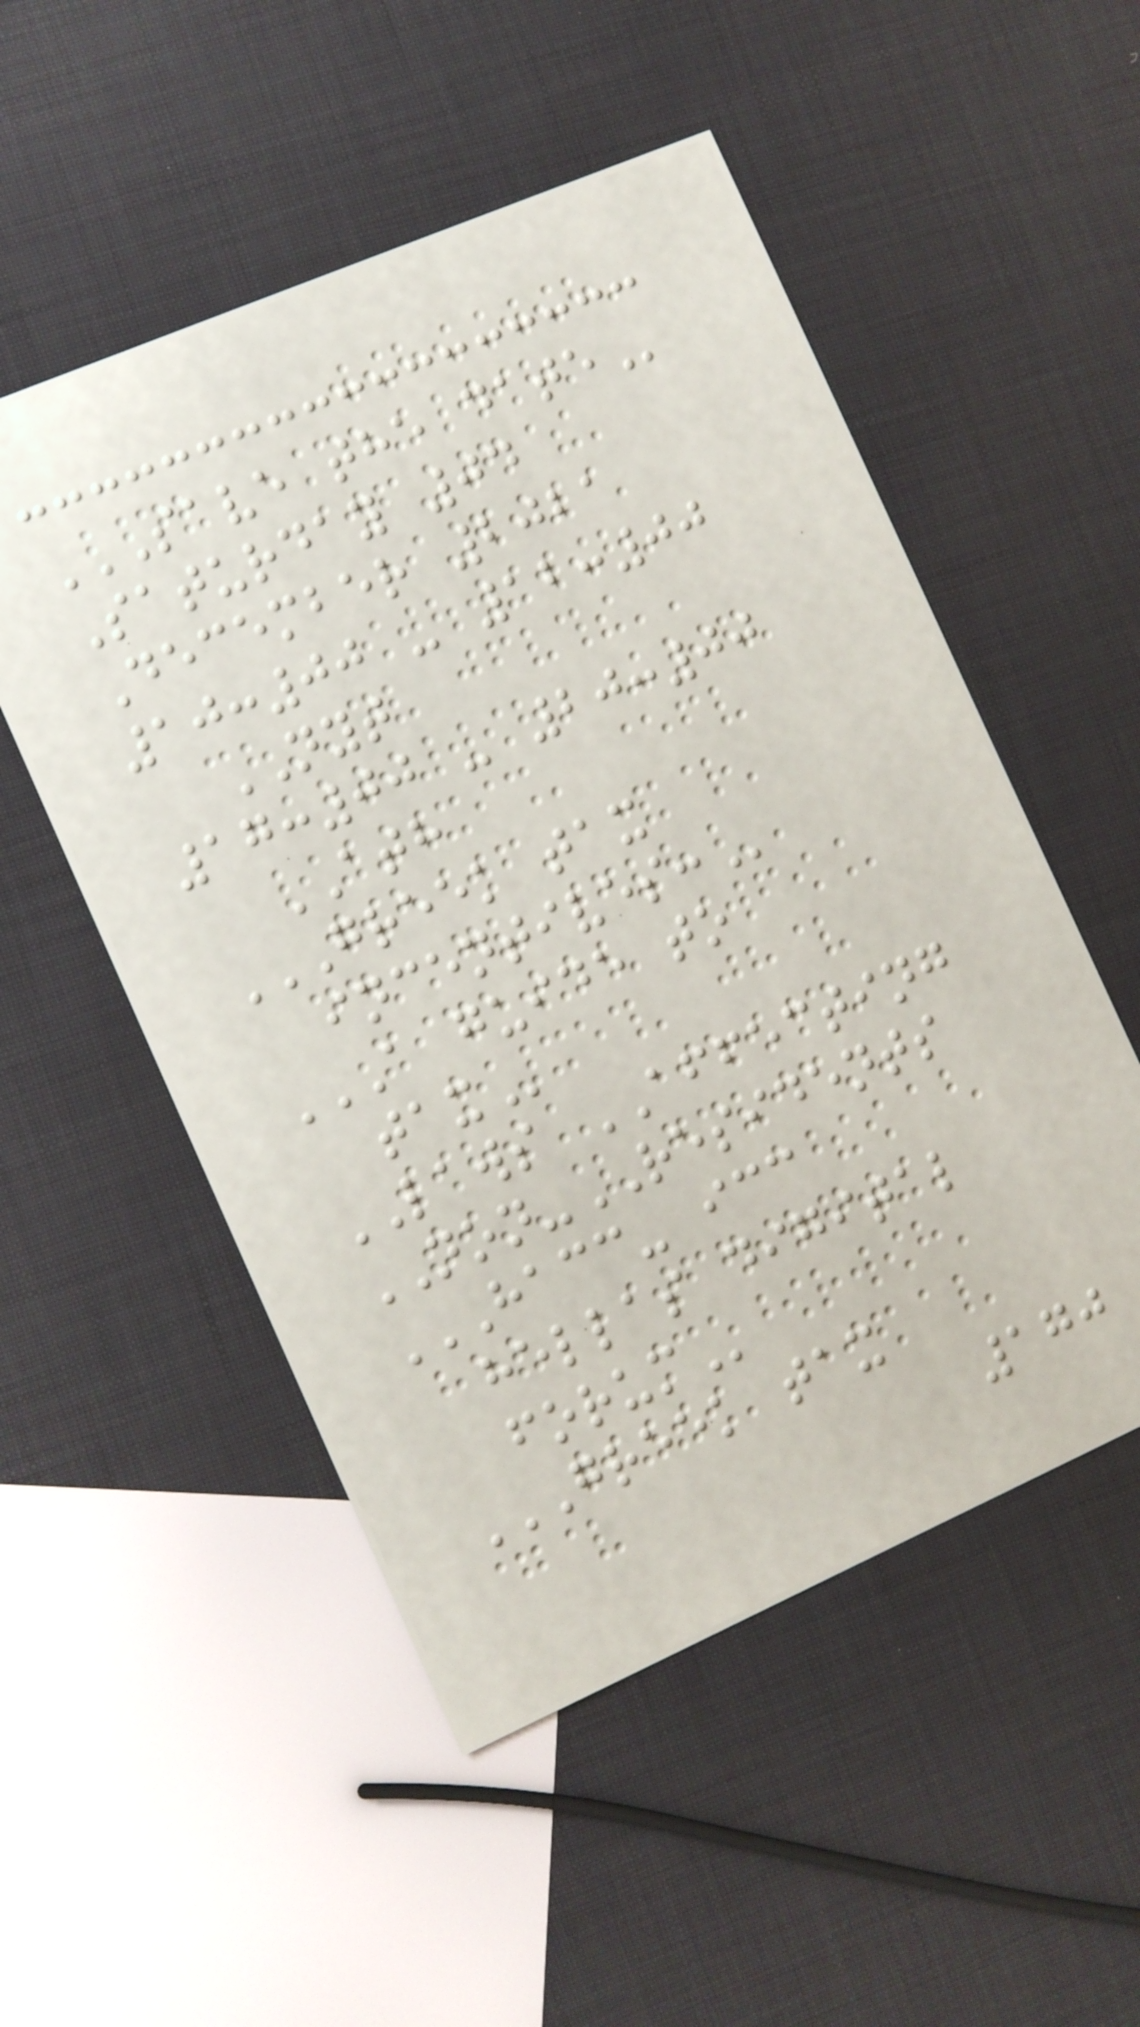SAVE THE DATE
Saturday 04
December 2021
10:00 - 12:00
NYT
17:00 - 20:00
ATH
GREEK TAX
INCENTIVES:
A GUIDE TO
TAX
LAWS AFFECTING
NON-RESIDENTS
HACC- ICC
HELLAS DIGITAL
FORUM
GREEK TAX
170
